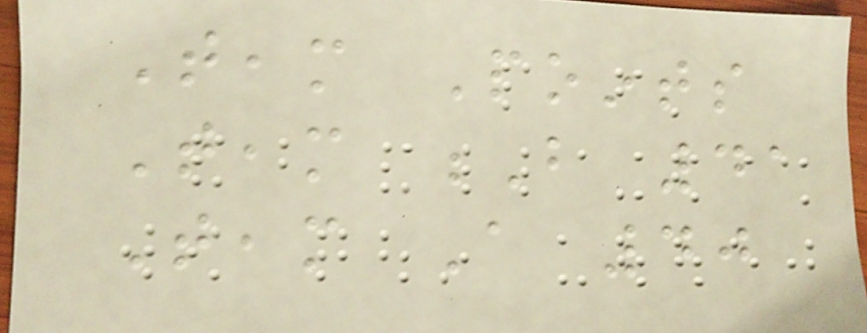Team Points
Team B 41
Team A 40
